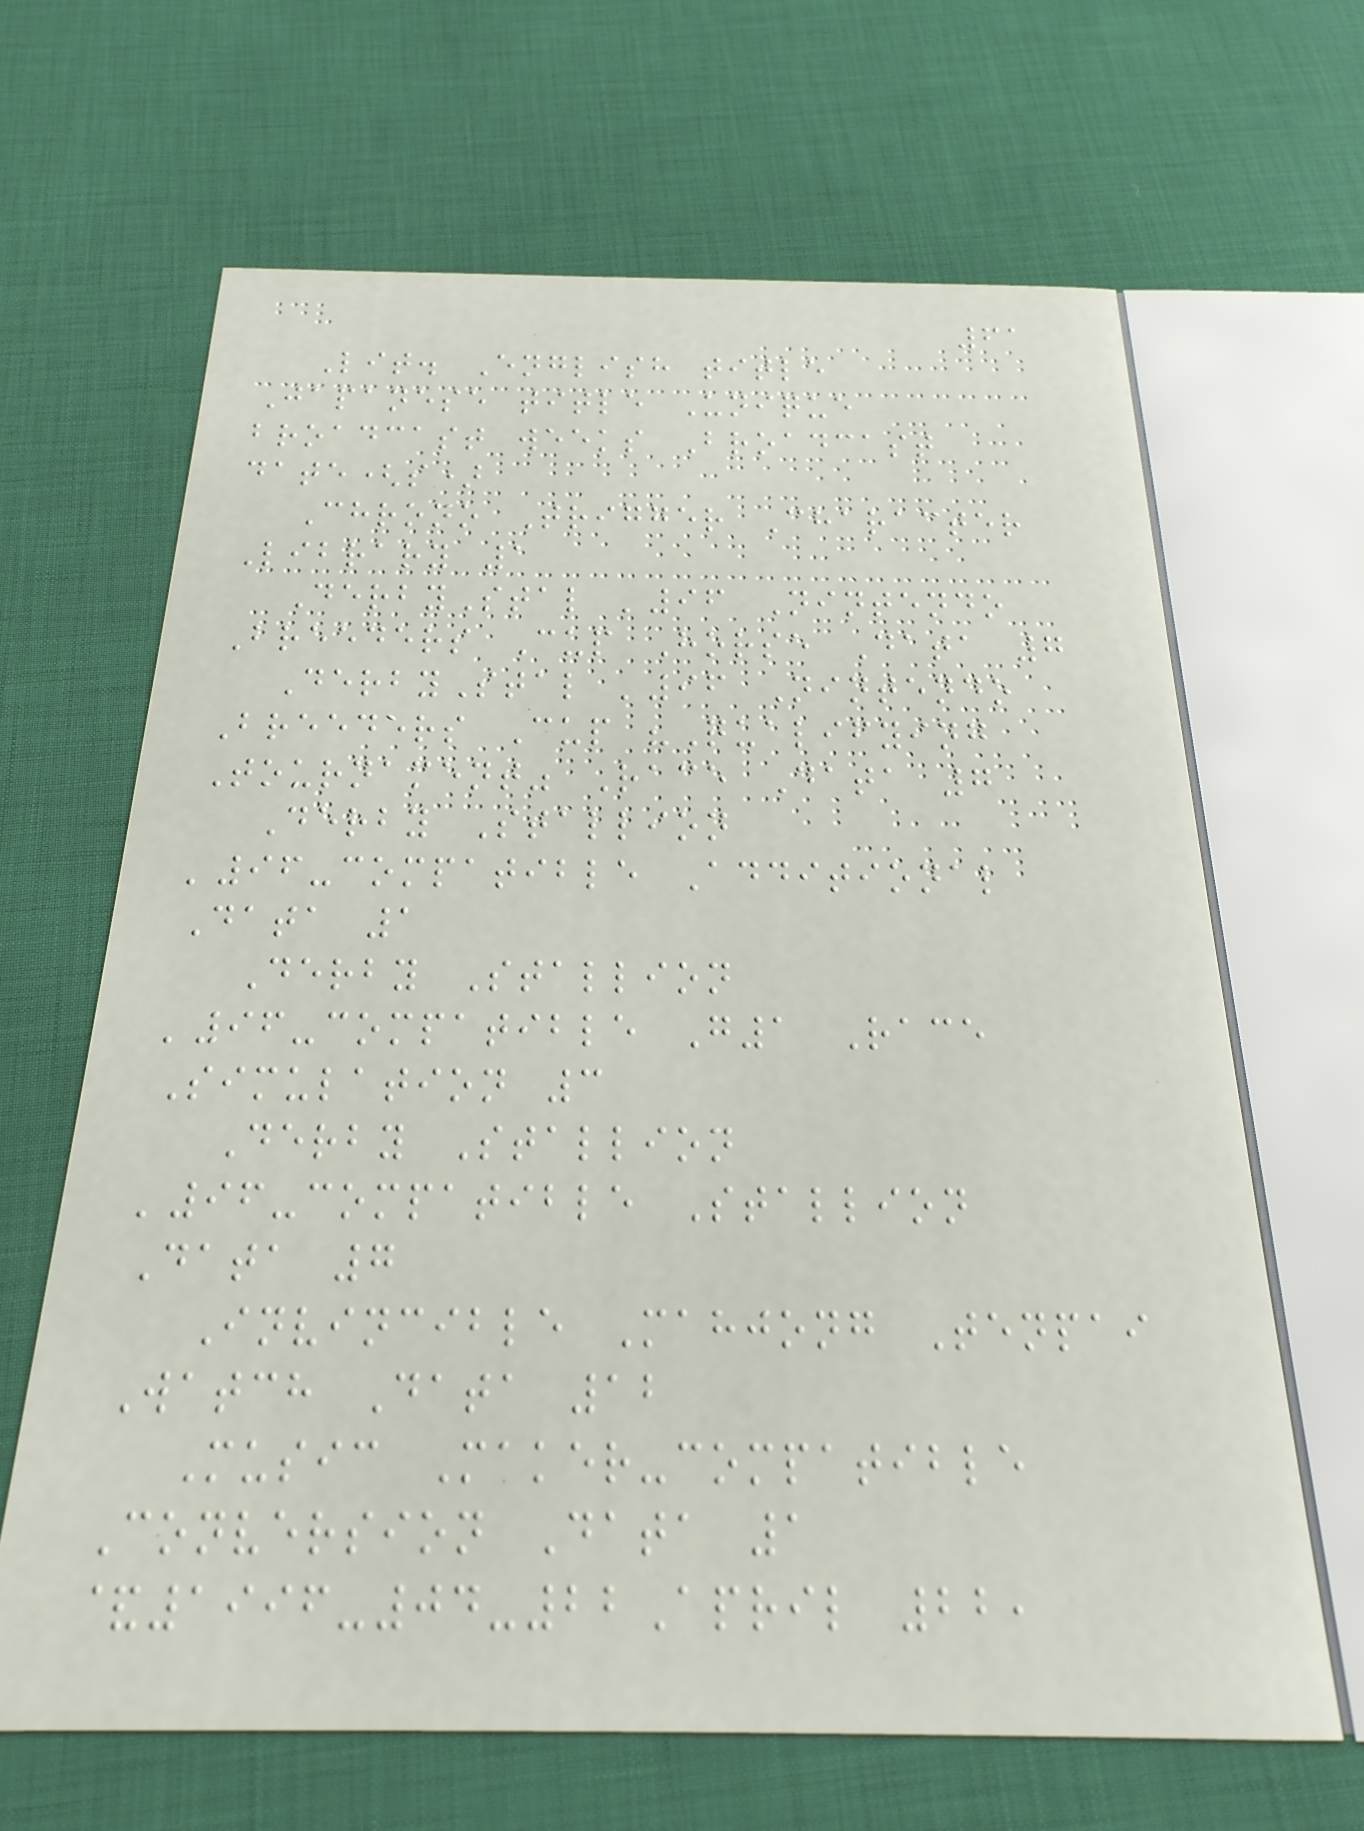61
Lit. English title
Japanese title Unique
broadcast weeks Broadcast
date(s)
Chrono Trigger Character
Library 1
DerbyStal '96 Nintendo
Breeders Cup Horse Data 7
DerbyStal '96 Nintendo
Breeders Cup "Qualifying
Tournament" Race Data 7
Derby Stallion
'96-compatible Additional
Data 1
Derby Stallion
'96-compatible G1 Race
Simulation 3
Derby Stallion
'96-compatible Stallion
Data 7
Invincible Mahjong Tenpai
Watch Data 12
Music Maker-compatible
Conversion Data 1
&1996-04-22April 22,
